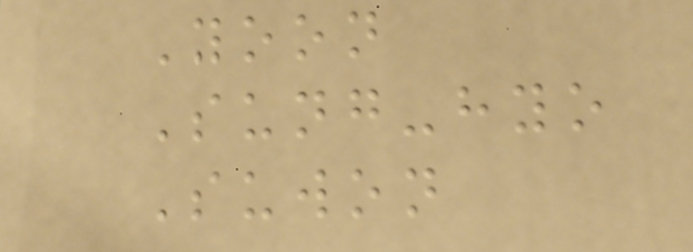Yoon
Sung-hyo
Suwon
